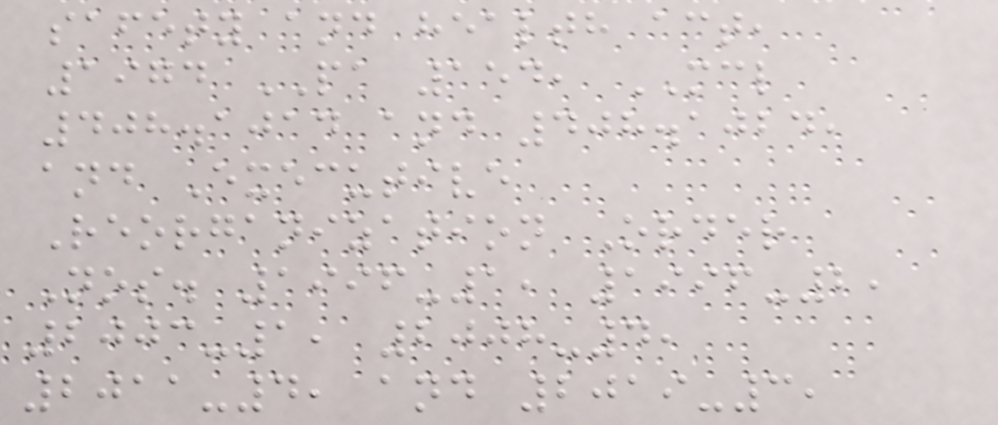safety and health act,
1974 PA 154, MCL
408.1014 and 408.1024,
and Executive
Reorganization Order
Nos. 1996-1, 1996-2,
2003-1, 2008-4,
2011-4, and 2019-3,
